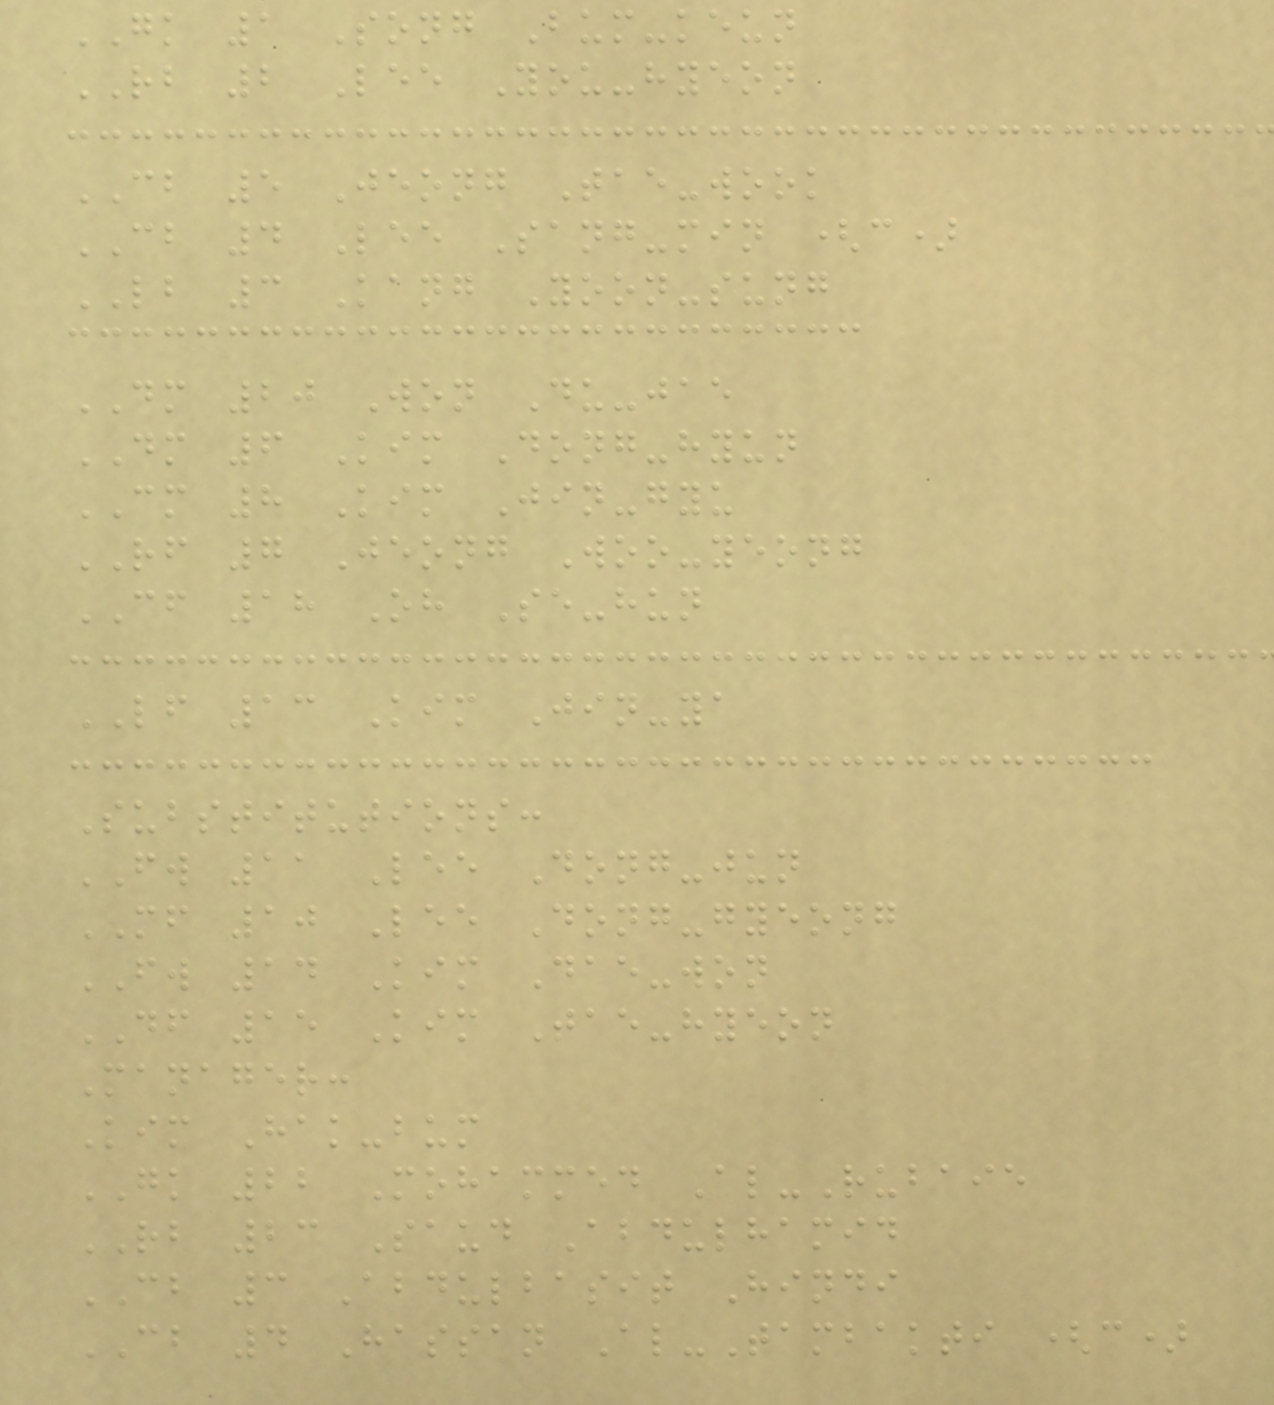GK 1 Song Bum-keun
RB 2 Lee You-hyeon
CB 5 Jeong Tae-wook
CB 4 Lee Sang-min (c)
LB 3 Kang Yoon-sung
DM 20 Won Du-jae
DM 6 Kim Dong-hyun
CM 8 Kim Jin-gyu
RF 7 Jeong Woo-yeong
CF 18 Oh Se-hun
LF 13 Kim Jin-ya
Substitutions:
FW 11 Lee Dong-jun
MF 10 Lee Dong-gyeong
FW 14 Kim Dae-won
DF 15 Kim Tae-hyeon
Manager:
Kim Hak-bum
GK 22 Mohammed Al-Rubaie
RB 23 Saud Abdulhamid
CB 3 Abdulbasit Hindi
CB 4 Hassan Al-Tambakti (c)
